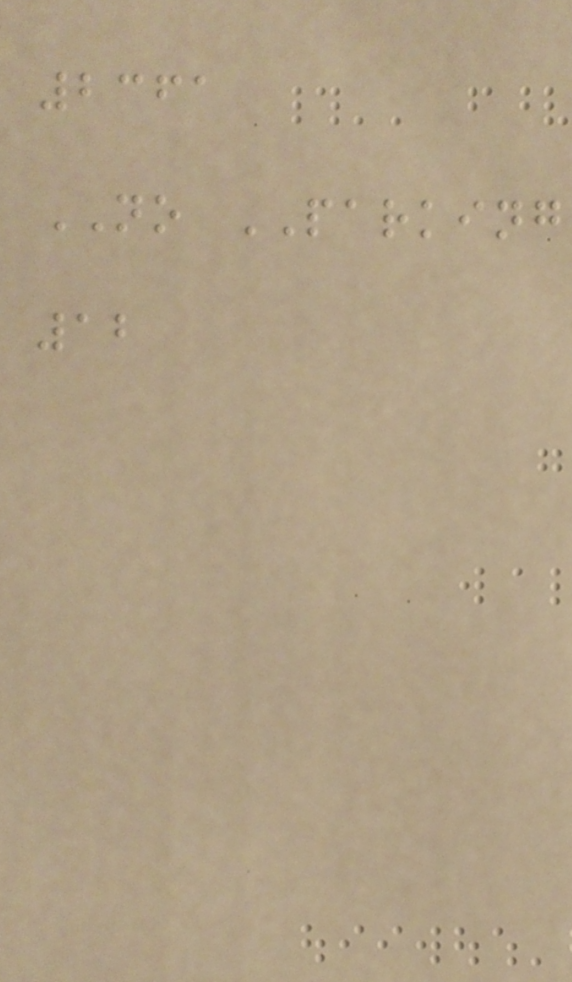2361
NO PARKING
12
